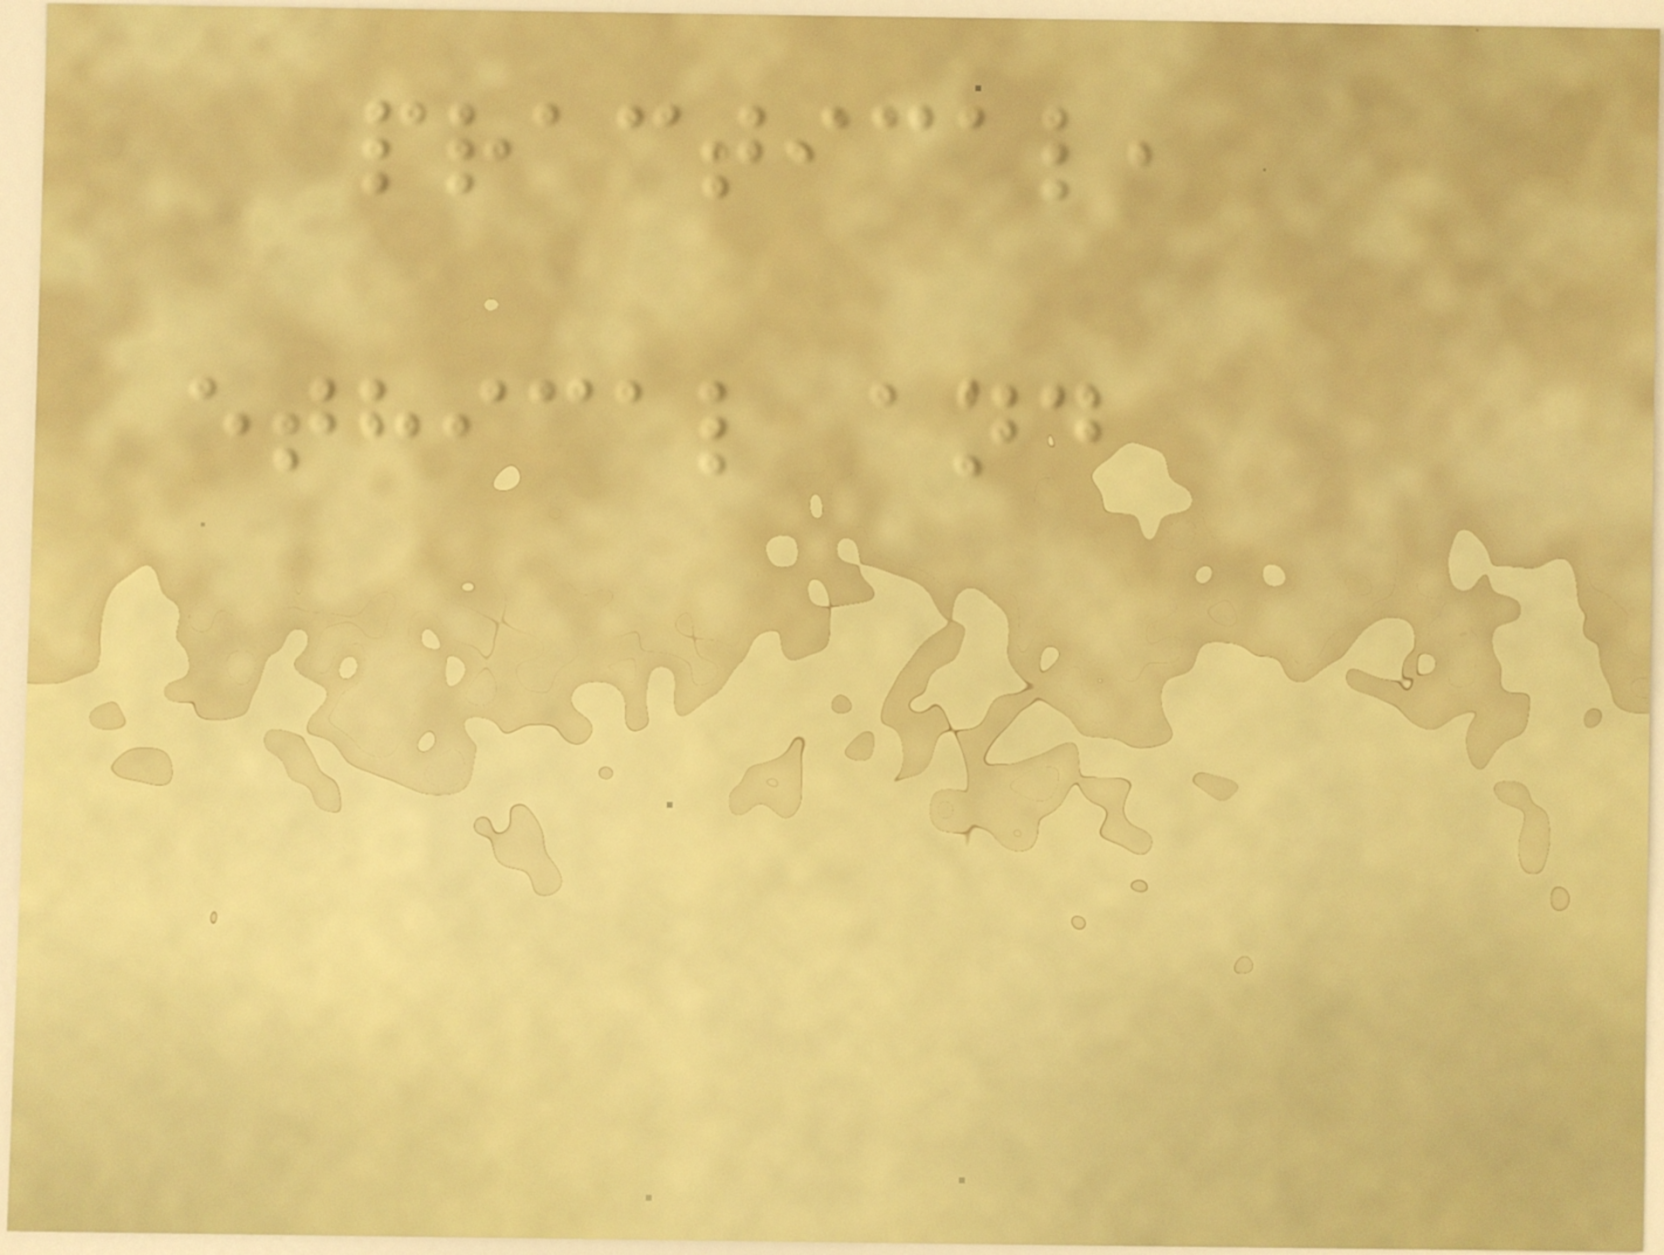practical,
ethical and
